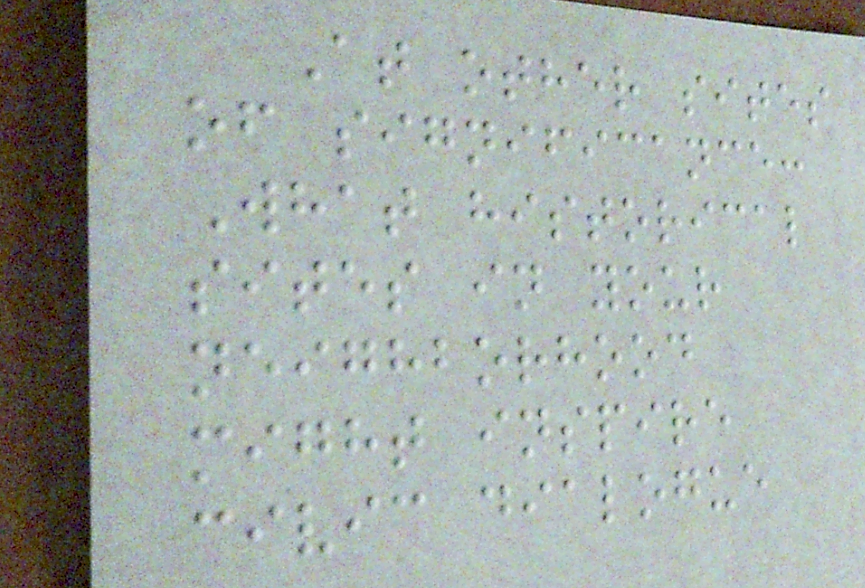At other sites
of significance:
What historical
sites in your
neighborhood
might inspire
civic dialogue
